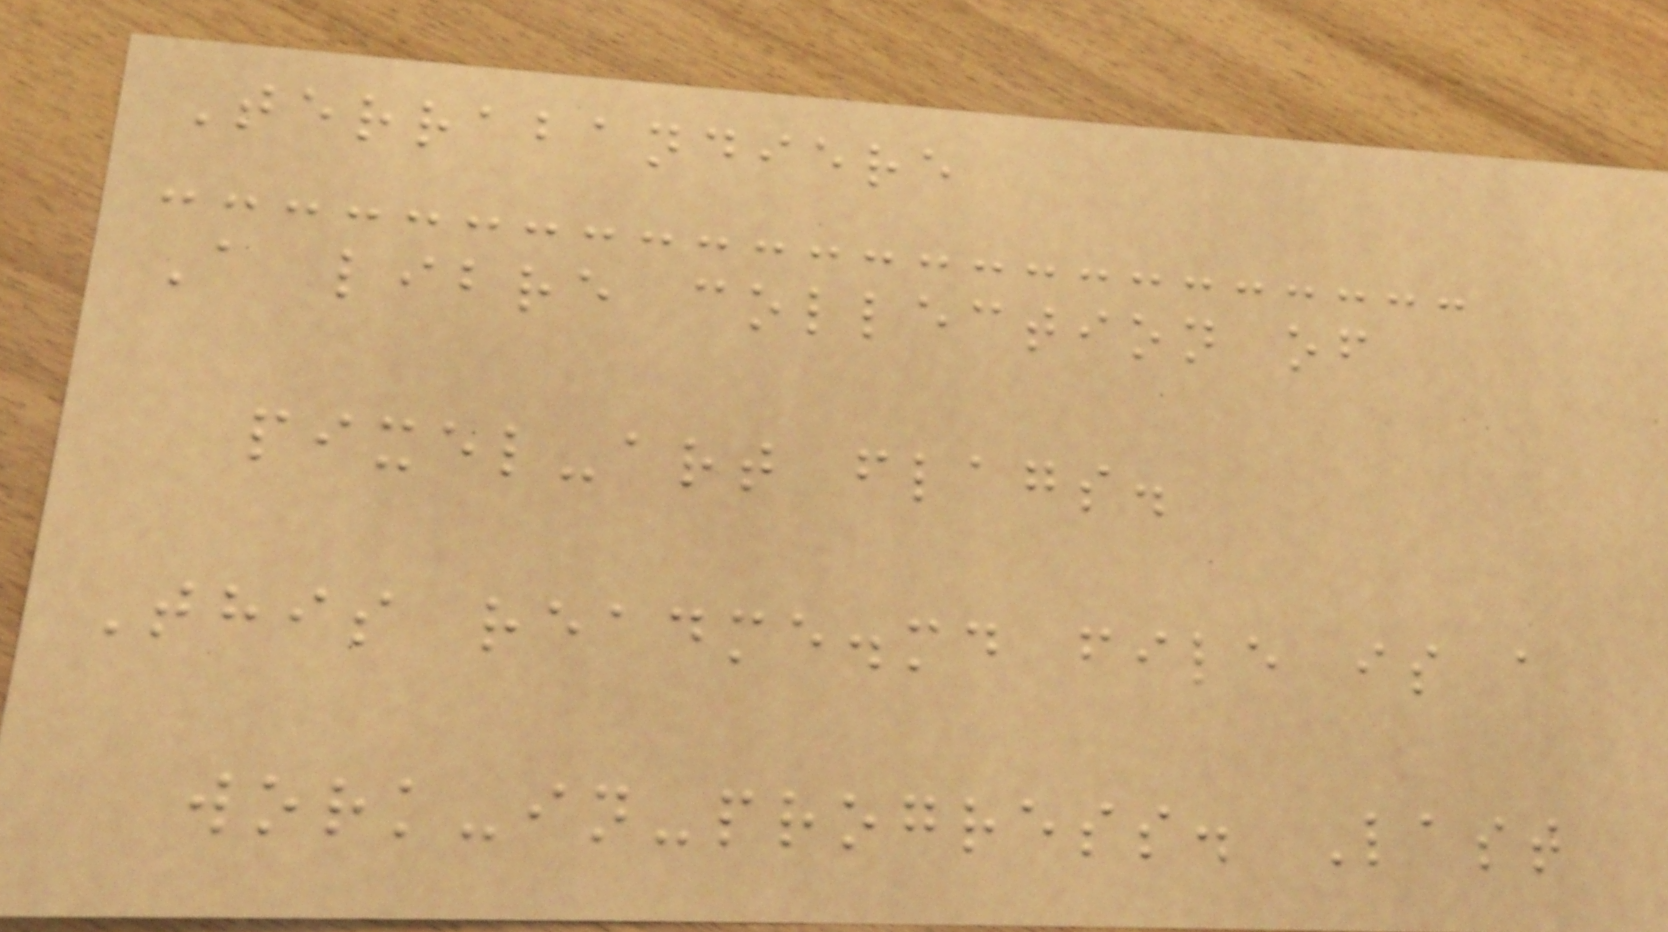Terrabandiere
A libre collection of
pixel-art flags.
This readme.md file is a
work-in-progress. Last
